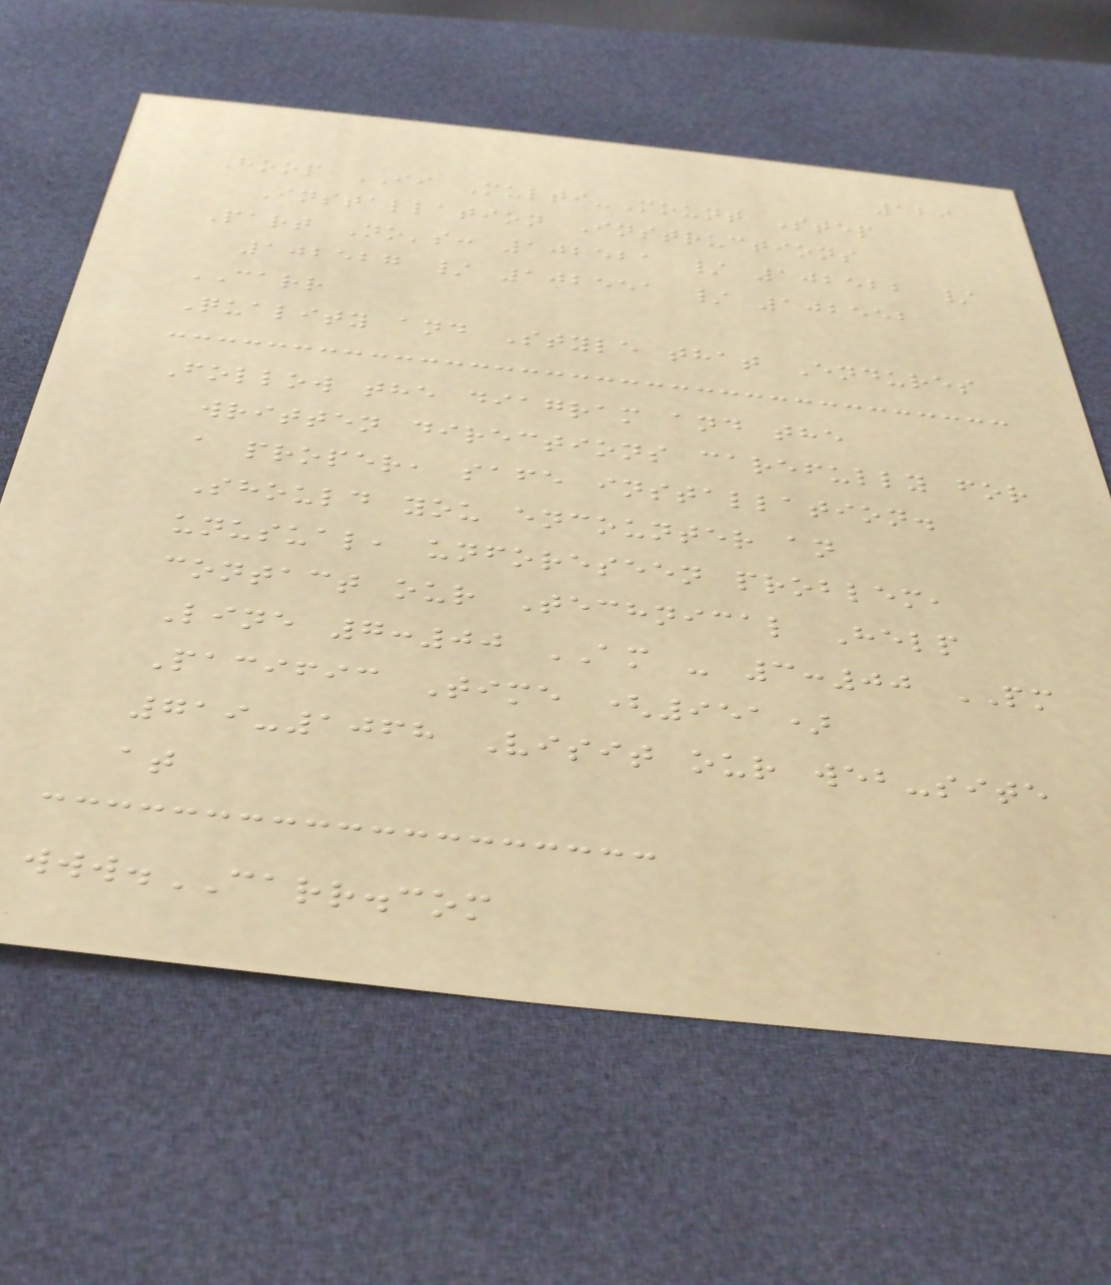129
Hoop II Multi-Mount Step
Installation Instructions
Part No's: 102521 / 102522 /
102527 / 102551 / 102552
CARR
Quality and Style that Endures
Follow the diagram and the
written directions carefully for
a proper, safe installation.
Should you encounter an
unusual, unforeseen problem,
contact our Technical Help
Line 7:00 AM - 3:00 PM
Pacific Time (951)
719-1068 Visit our web-site
at
www.CARR.com
